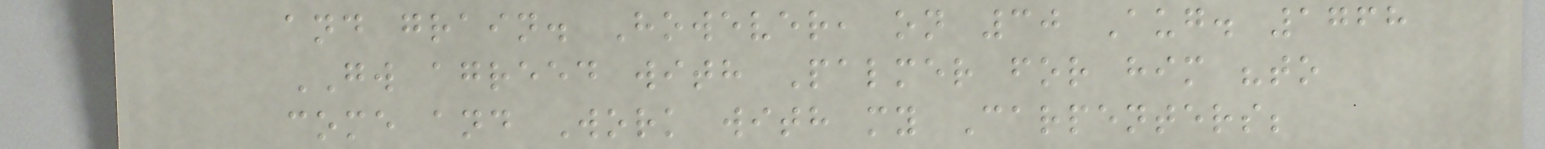and grain. However, on 30 Aug. 1768
GW agreed with Palmer for him "to
come and Work with my Carpenters;
